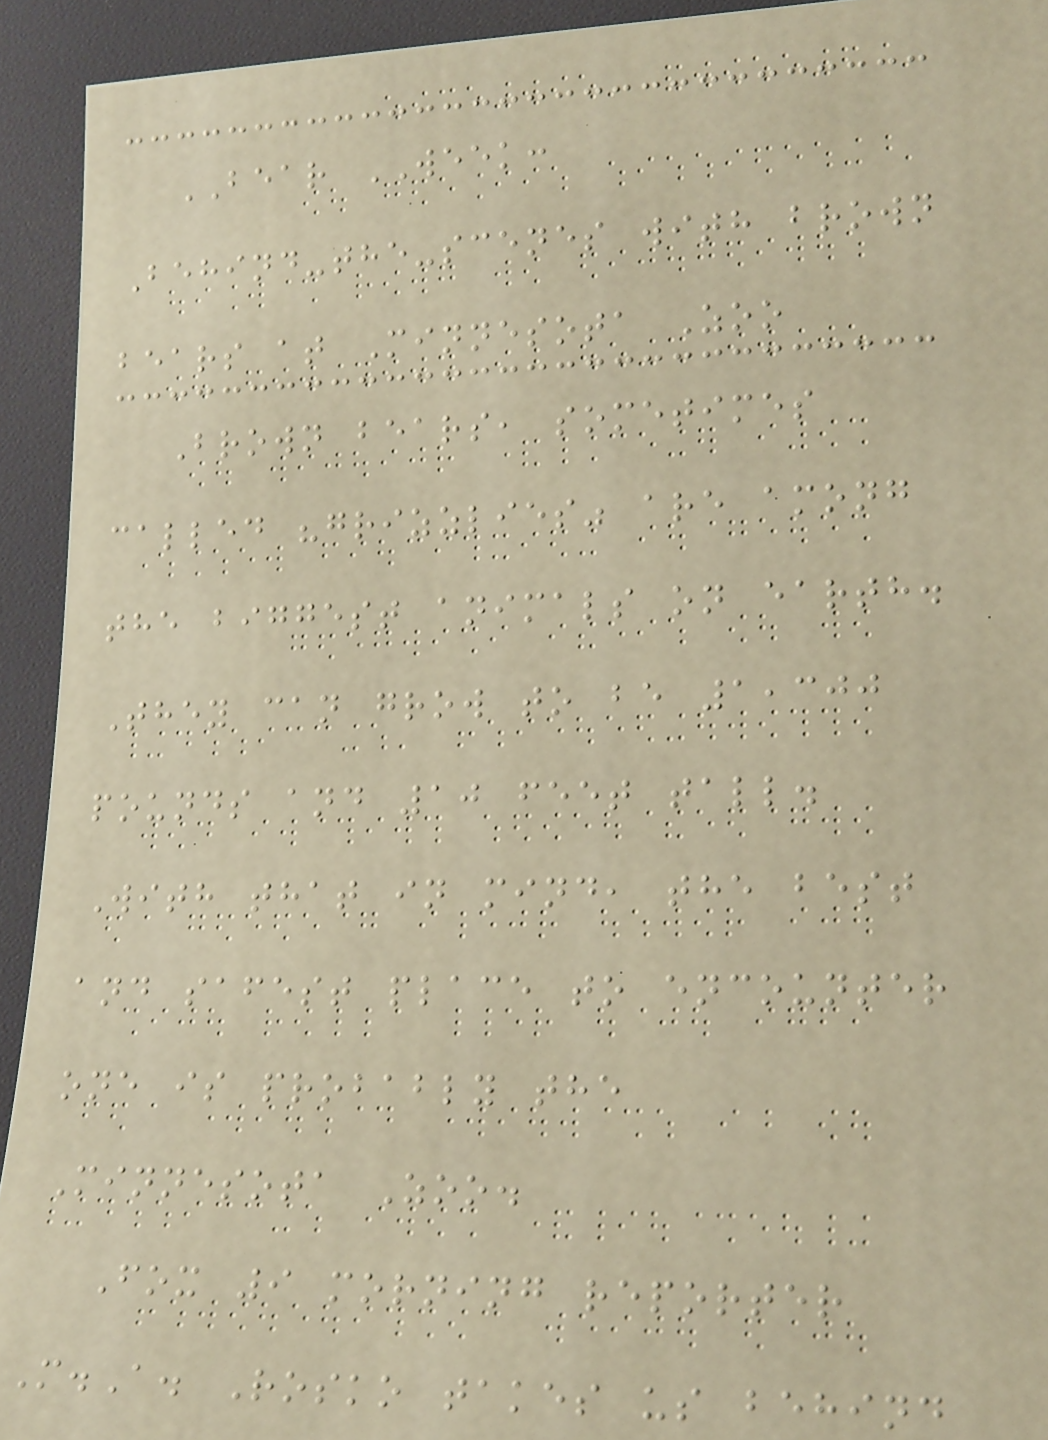BEAR WEEK:
Behind-the-scenes with brown
bears at Minnesota Zoo
Brown bears, sometimes
called "grizzlies" are among
the biggest animals on earth.
They can grow to be 1,300
pounds and 10 feet tall.
With that in mind, the best
and safest place to encounter
one is probably the
Minnesota Zoo.
Fox 9 morning reporter
M.A. Rosko takes us behind
